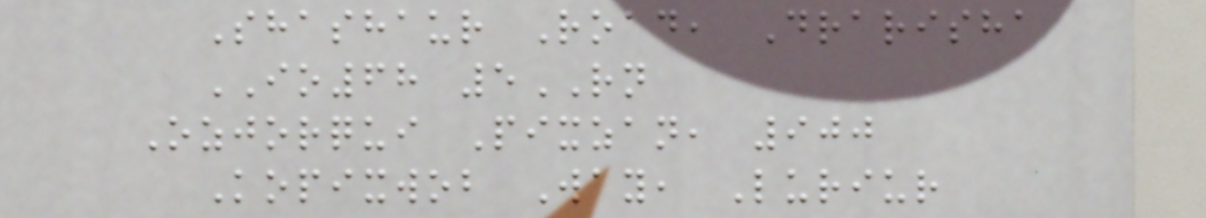Shashaur Road, Drarisha
IO68 5RN
Ozjorqui Pixzan, 900
Kopixwob Way, Luriur
